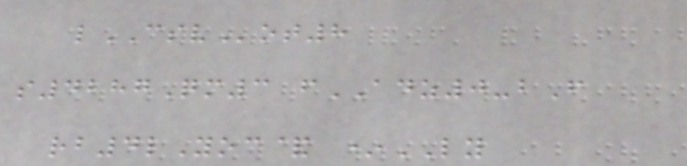lCSVot8
s4287Qm3 fADZ0-bF
rb4lYoc& *LY
